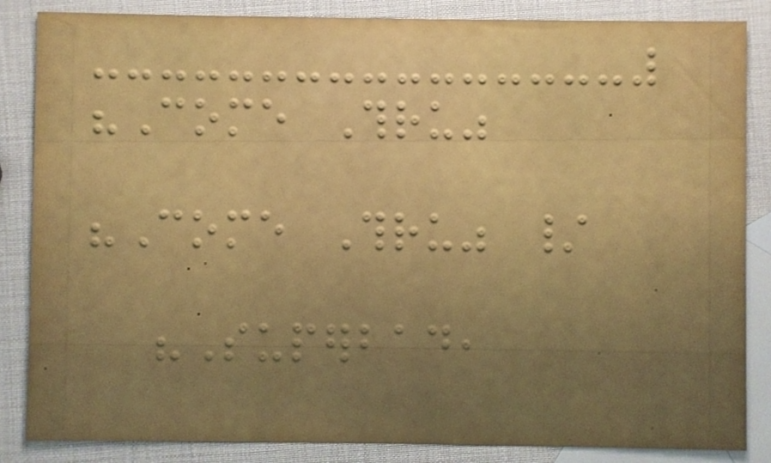"Come Thru"
"Come Thru" /
"Superbad,
